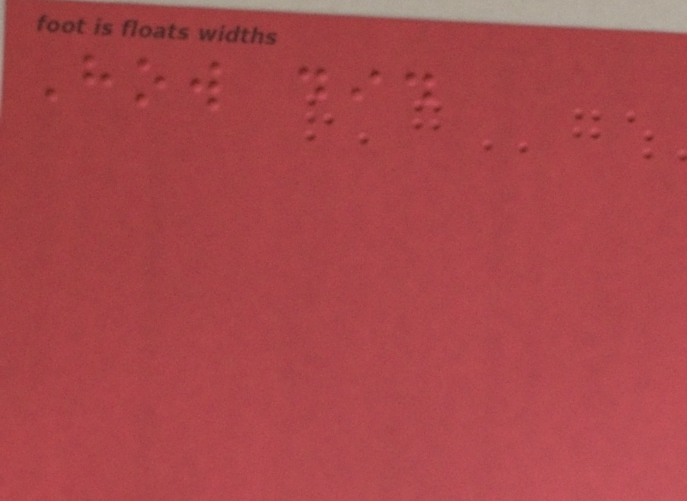How did
